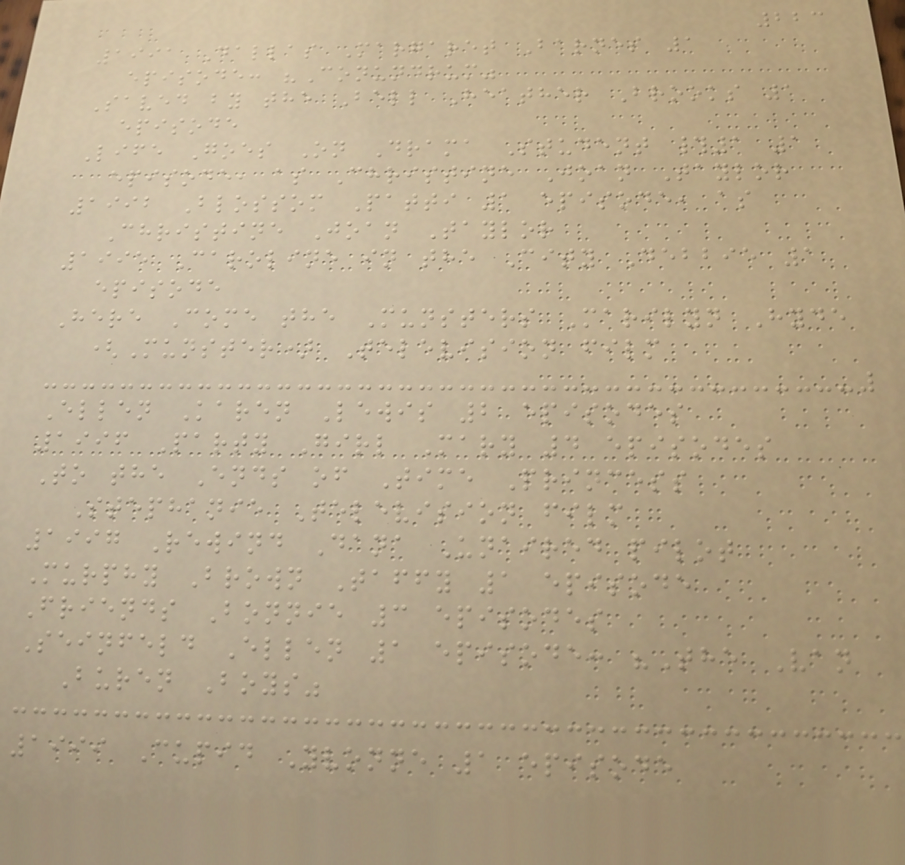223
1991 Dallas Margaret Barnes 1
episode: "Conundrum"
Saved by the Bell Heather Brooks 1
episode
Life Goes On Drama Student #1 1
episode, as Christine Joan Taylor
1992 Blossom Patti 1 episode, as
Christine Joan Taylor
1995 Caroline in the City Debbie 1
episode
Here Come the Munsters Marilyn Hyde
(Munster) Television film
Ellen Karen Lewis 2 episodes
1996 Party Girl Mary 4 episodes
To the Ends of Time Princess
Stephanie Television film
1997 Rewind Dana Unaired pilot
Murphy Brown Taffy 1 episode
Friends Bonnie 3 episodes
Seinfeld Ellen 1 episode: "The Van
Buren Boys"
1999 Cupid Yvonne 1 episode
